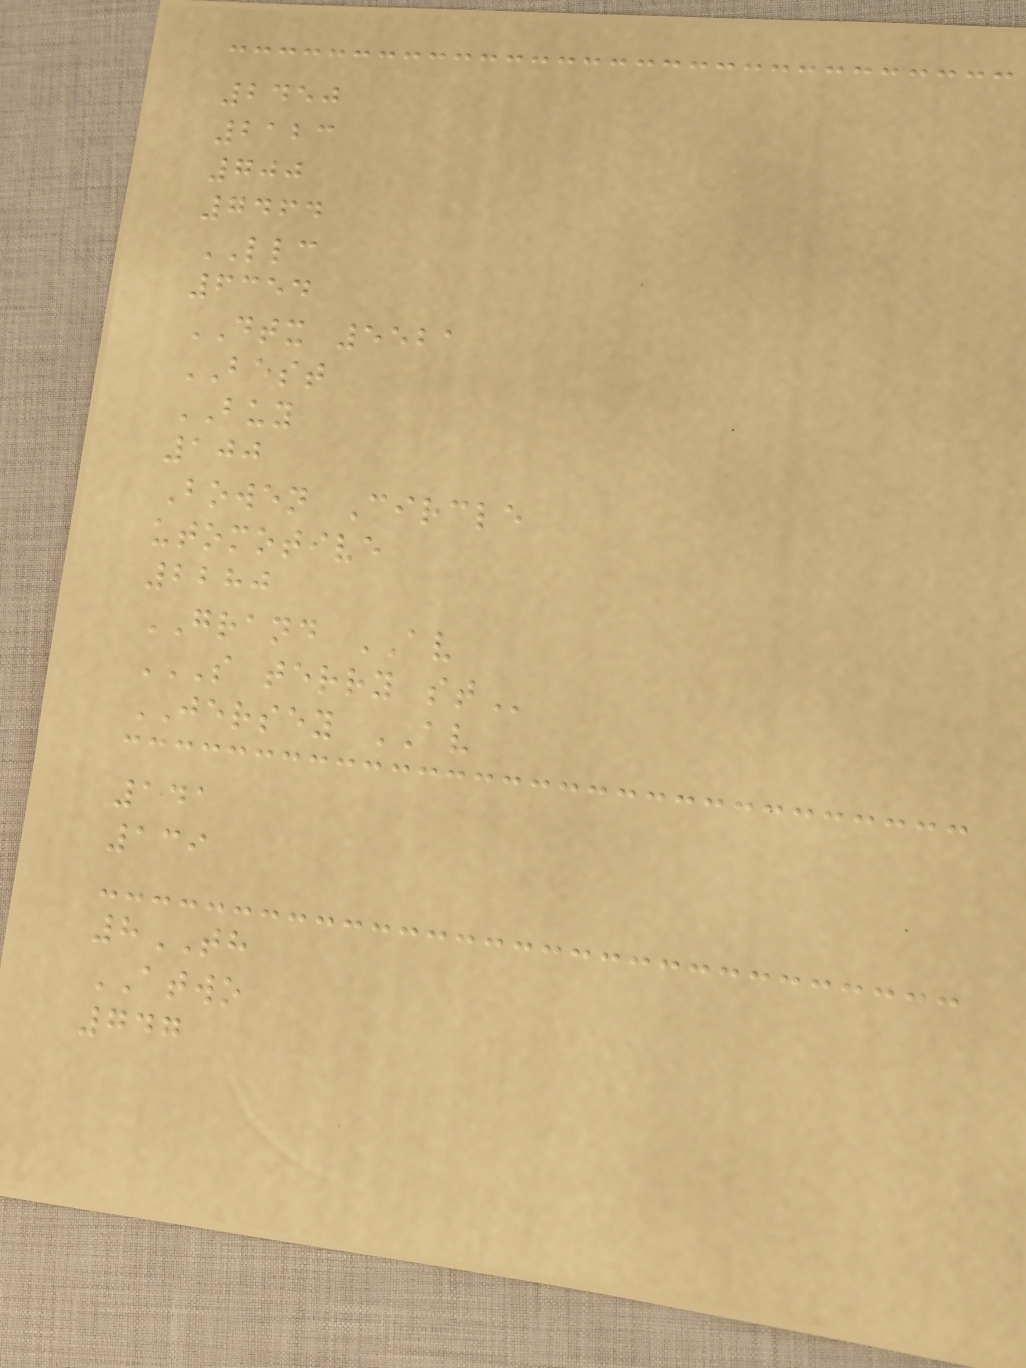2450
2123
700
7464
LLC
6354
DTX 5521
BEST
BUY
100
Bowen Circle
utomotive
2280
GRAND AV
S TERRY ST
JERSEY AV
141
139
8TH
ATWO
747
